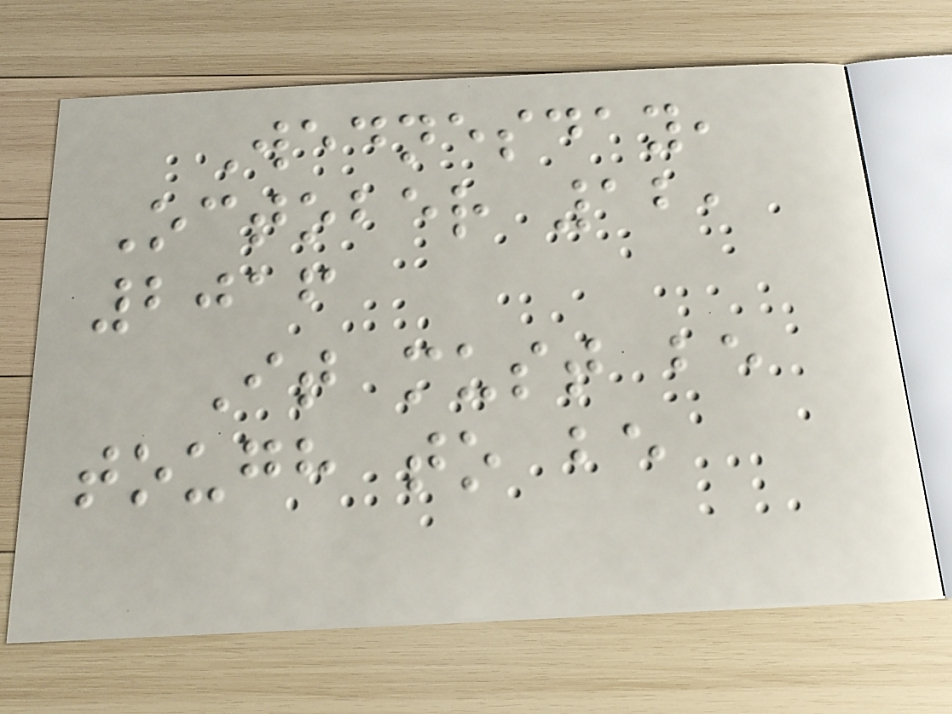Wednesday,
October 12,
2016
It must be
tough to be
